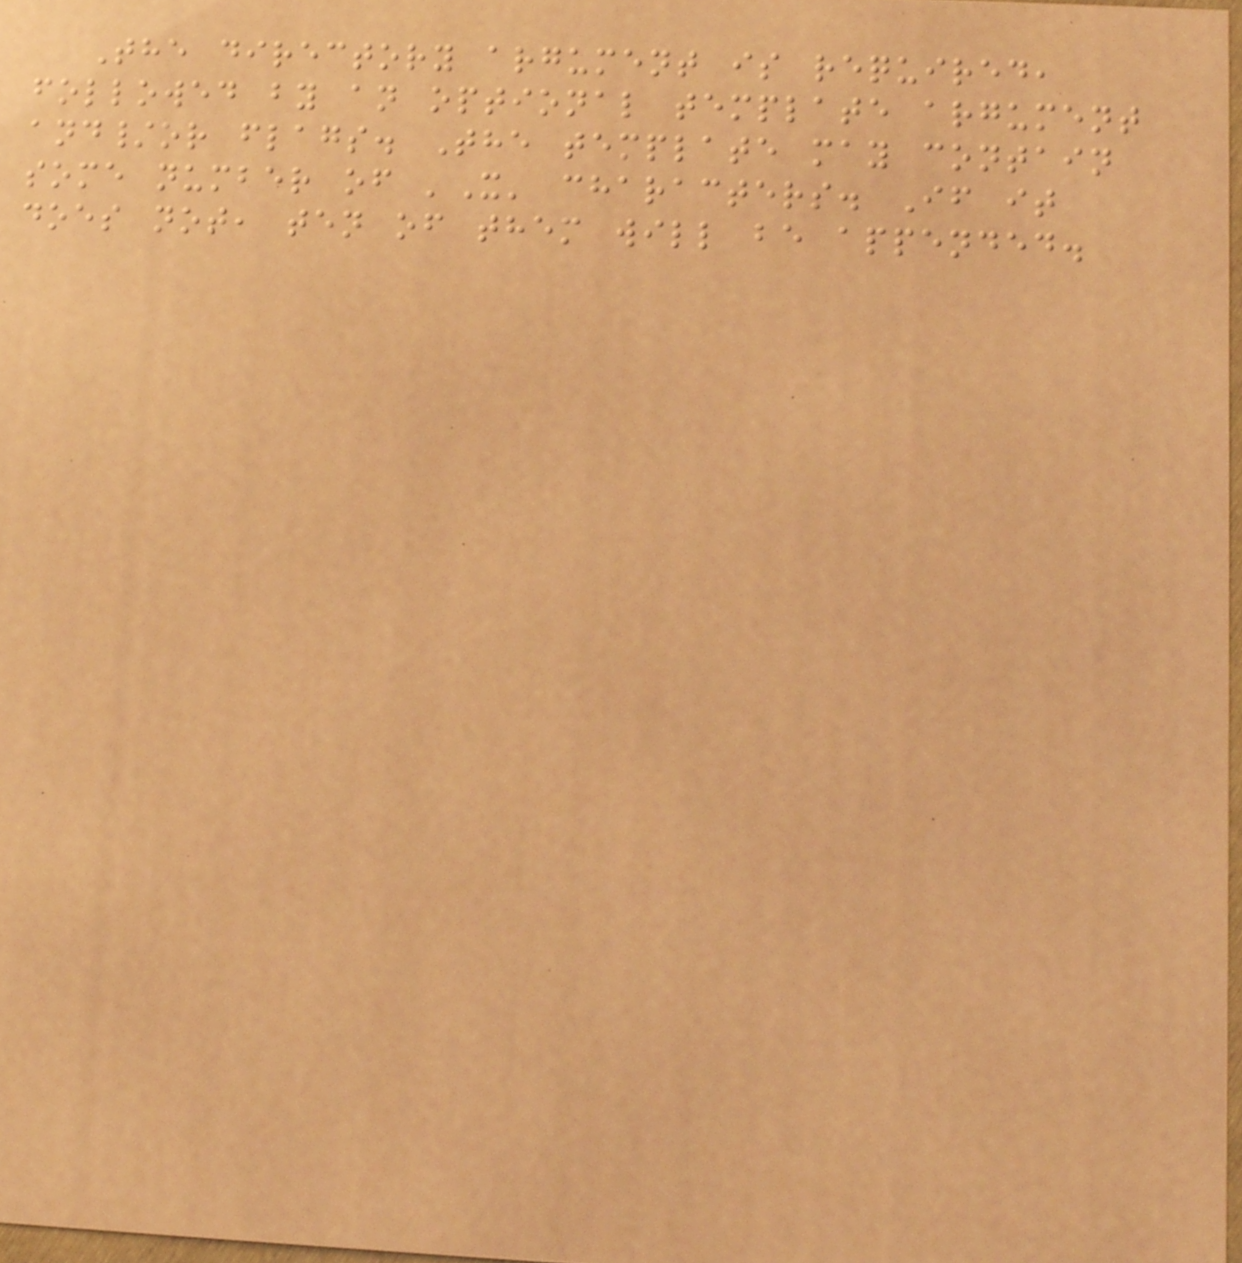The directory argument is required,
followed by an optional template argument
and/or flags. The template may contain
some number of 'X' characters. If it
does not, ten of them will be appended.
